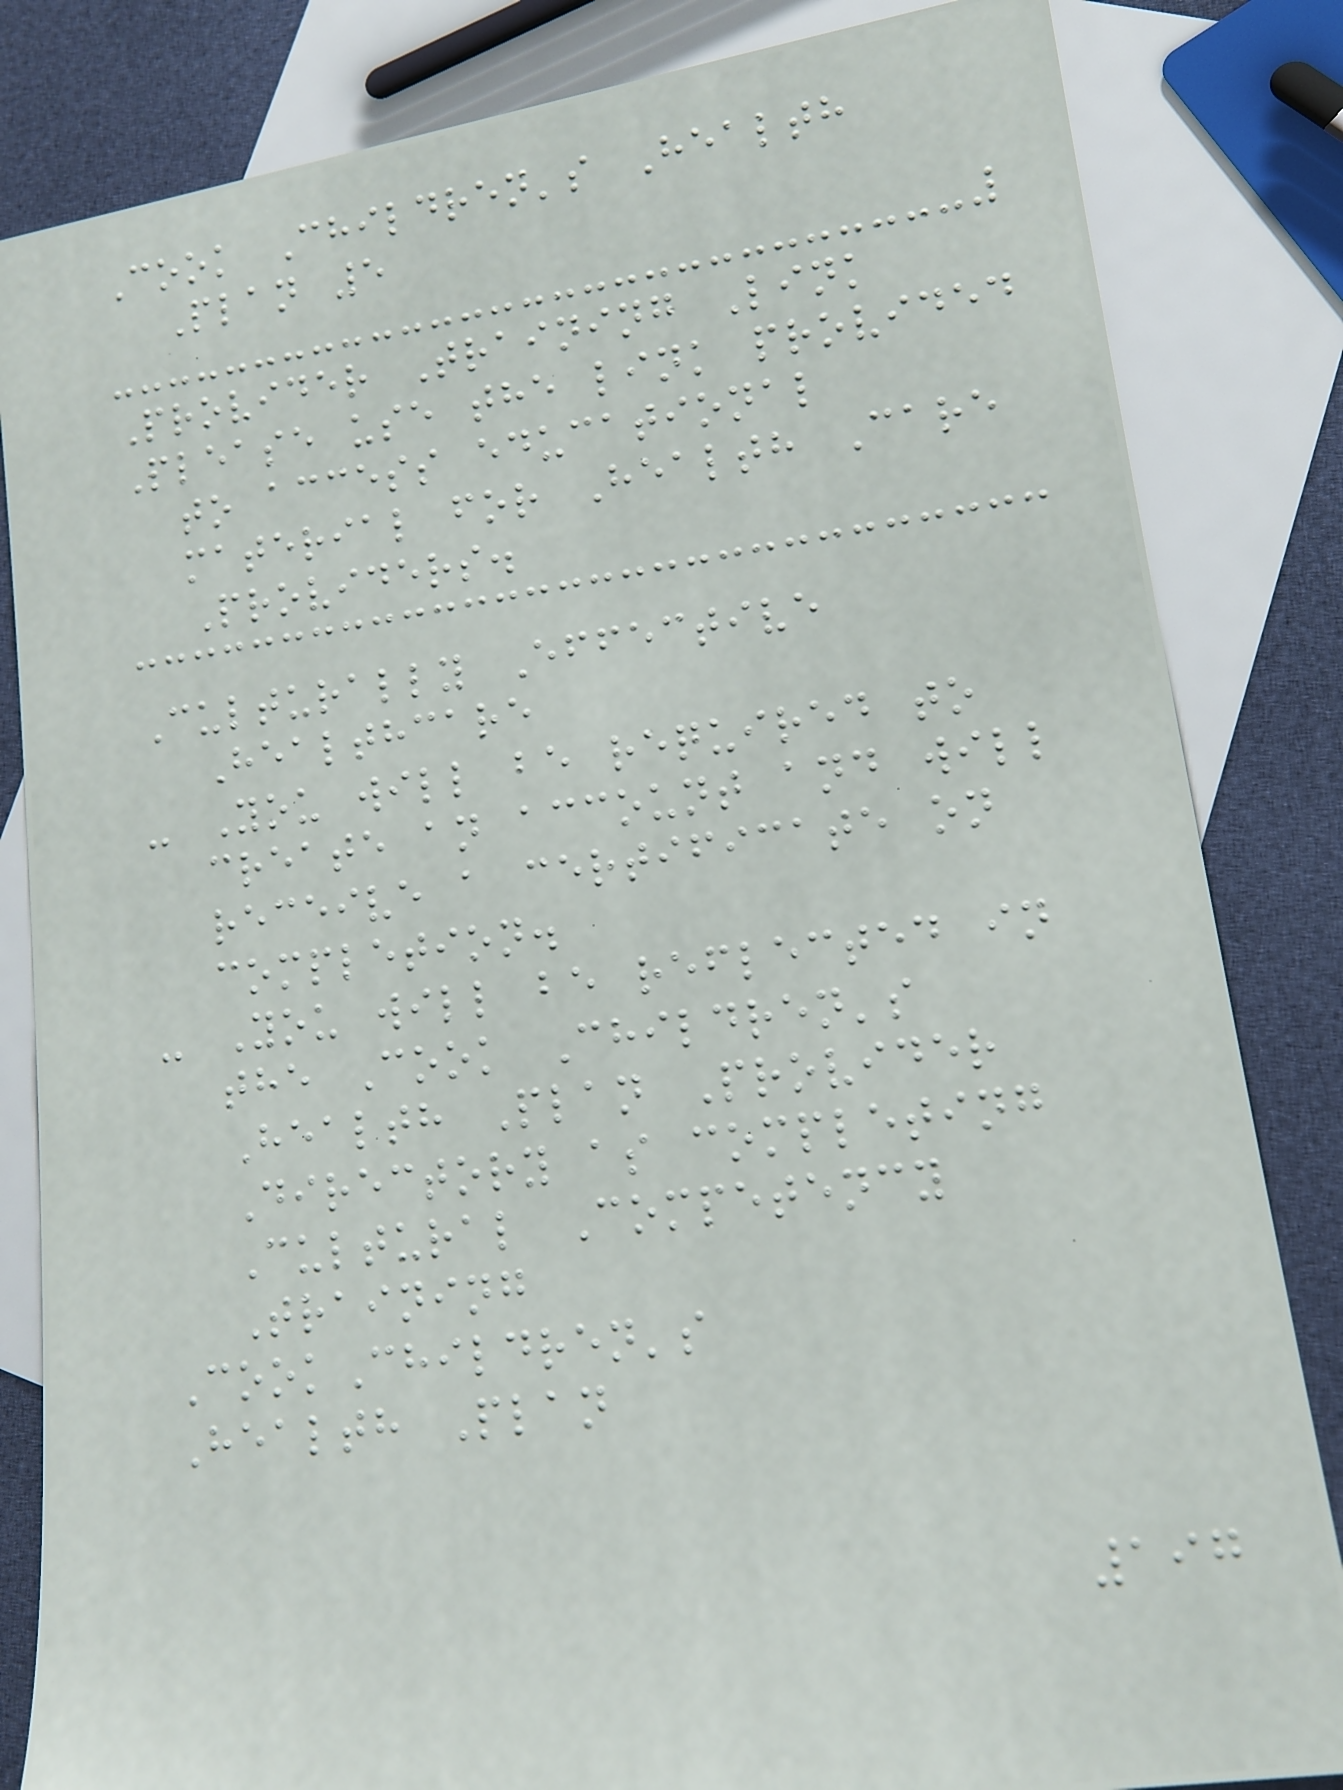Cook Children's Health
Plan 5
Provider Training Link
Please use the link provided
to access educational
material for Health Care
Providers.
Culturally Effective
Healthcare
- You will be required to
create an account and will
receive a certificate on
completion.
- You will be reflected in
the Cook Children's
Health Plan Provider
Directory as completing
Cultural Competency
Training
CookChildren's
Health Plan
197
